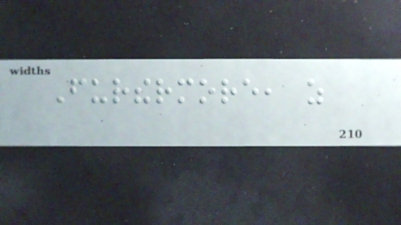Furthermore, as
